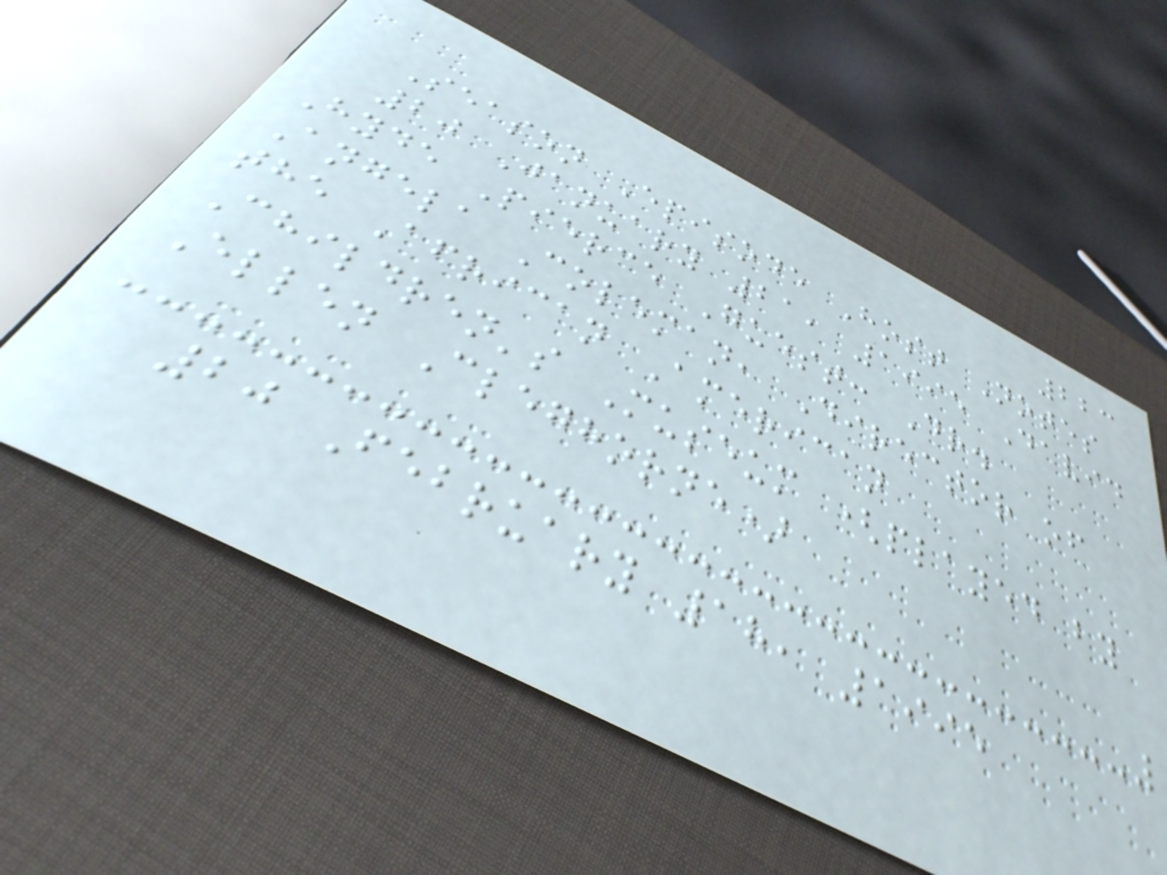223
Season Episode Host Notes
20 January 21, 1995 David
Hyde Pierce Guest: Dr.
Angela Coleman, Director of
the African American
Children's Museum (played by
Ellen Cleghorne)
20 February 18, 1995
